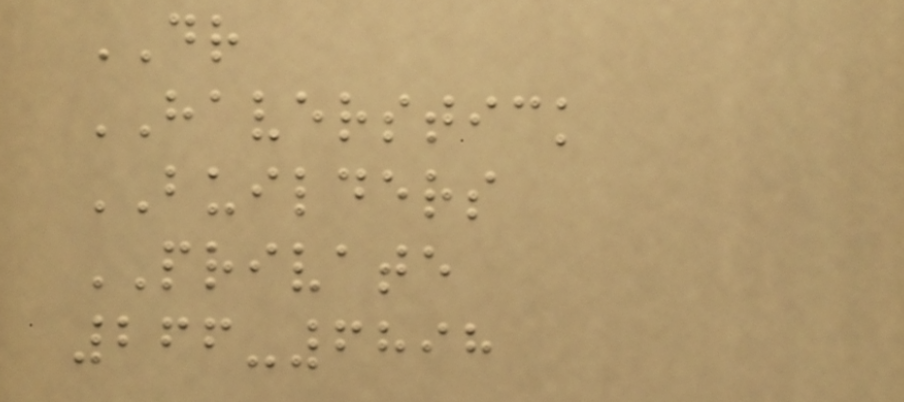DR
HAVERSTICK
BUILDERS
PRIVATE
266-6898
